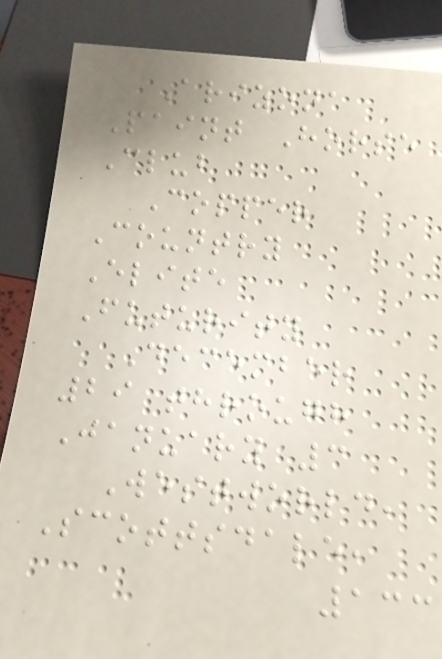Arizona
Paint Horse
Club
Copper
Country
Elite
Futurity
December
29 through
January 3
Westworld,
Scottsdale,
133
